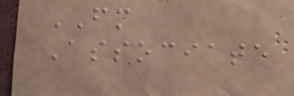FM
Associate
